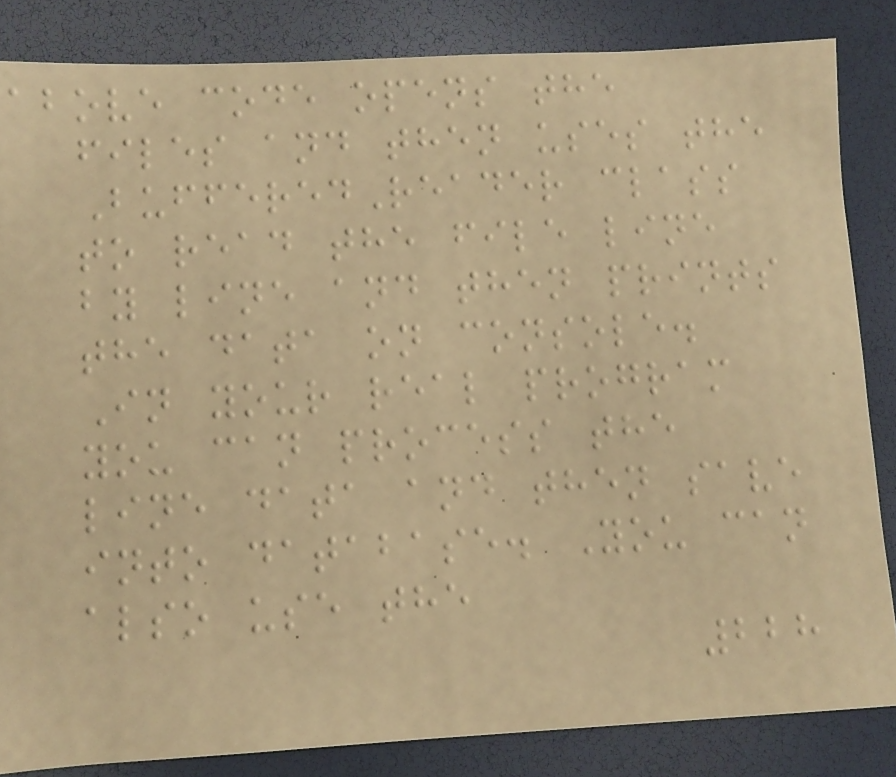above code opens the
files and then uses the
BufferedReader class
to read the file line
by line and then prints
the data on console.
In your real program
you can process the
line data and then save
into database. You can
also use the
228
